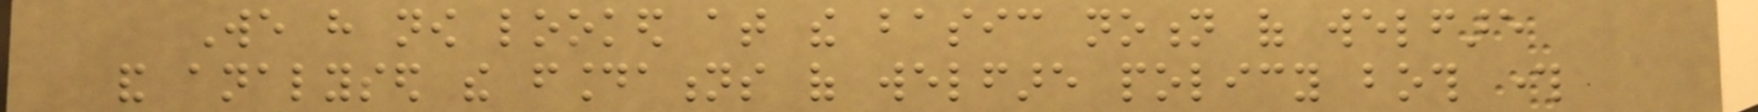We have now looked at the basic notion of welfare
and analysed the foundations of welfare policy both through
